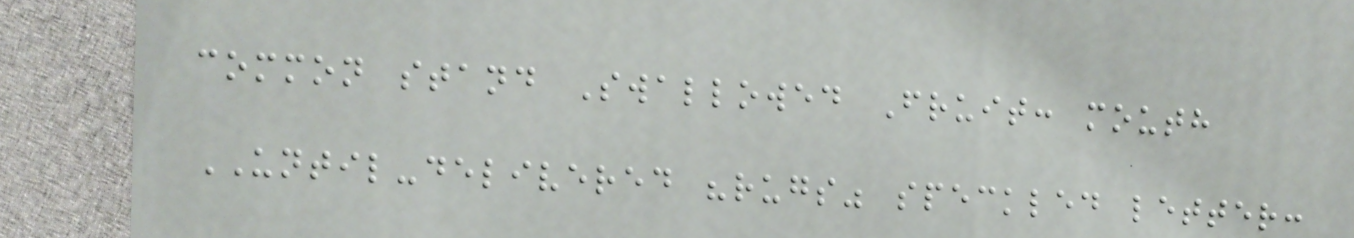common stand Swallowed Fruit: mouth
UNTIL-delivered "rugs" speckled letter:
